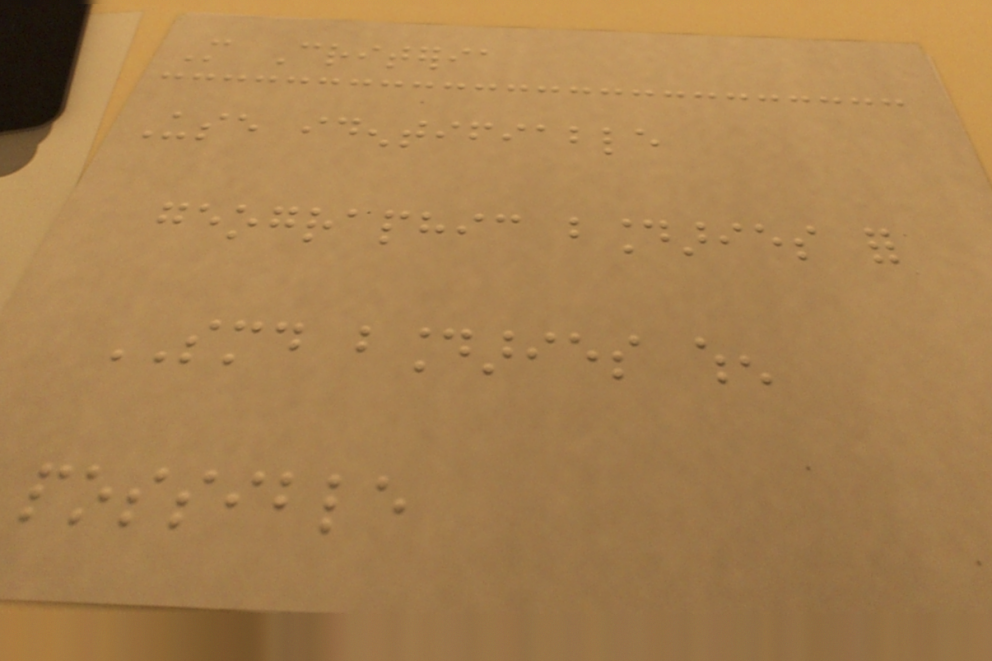More Criteria
Use identifiable
geographic boundaries for
SMD boundaries when
possible
